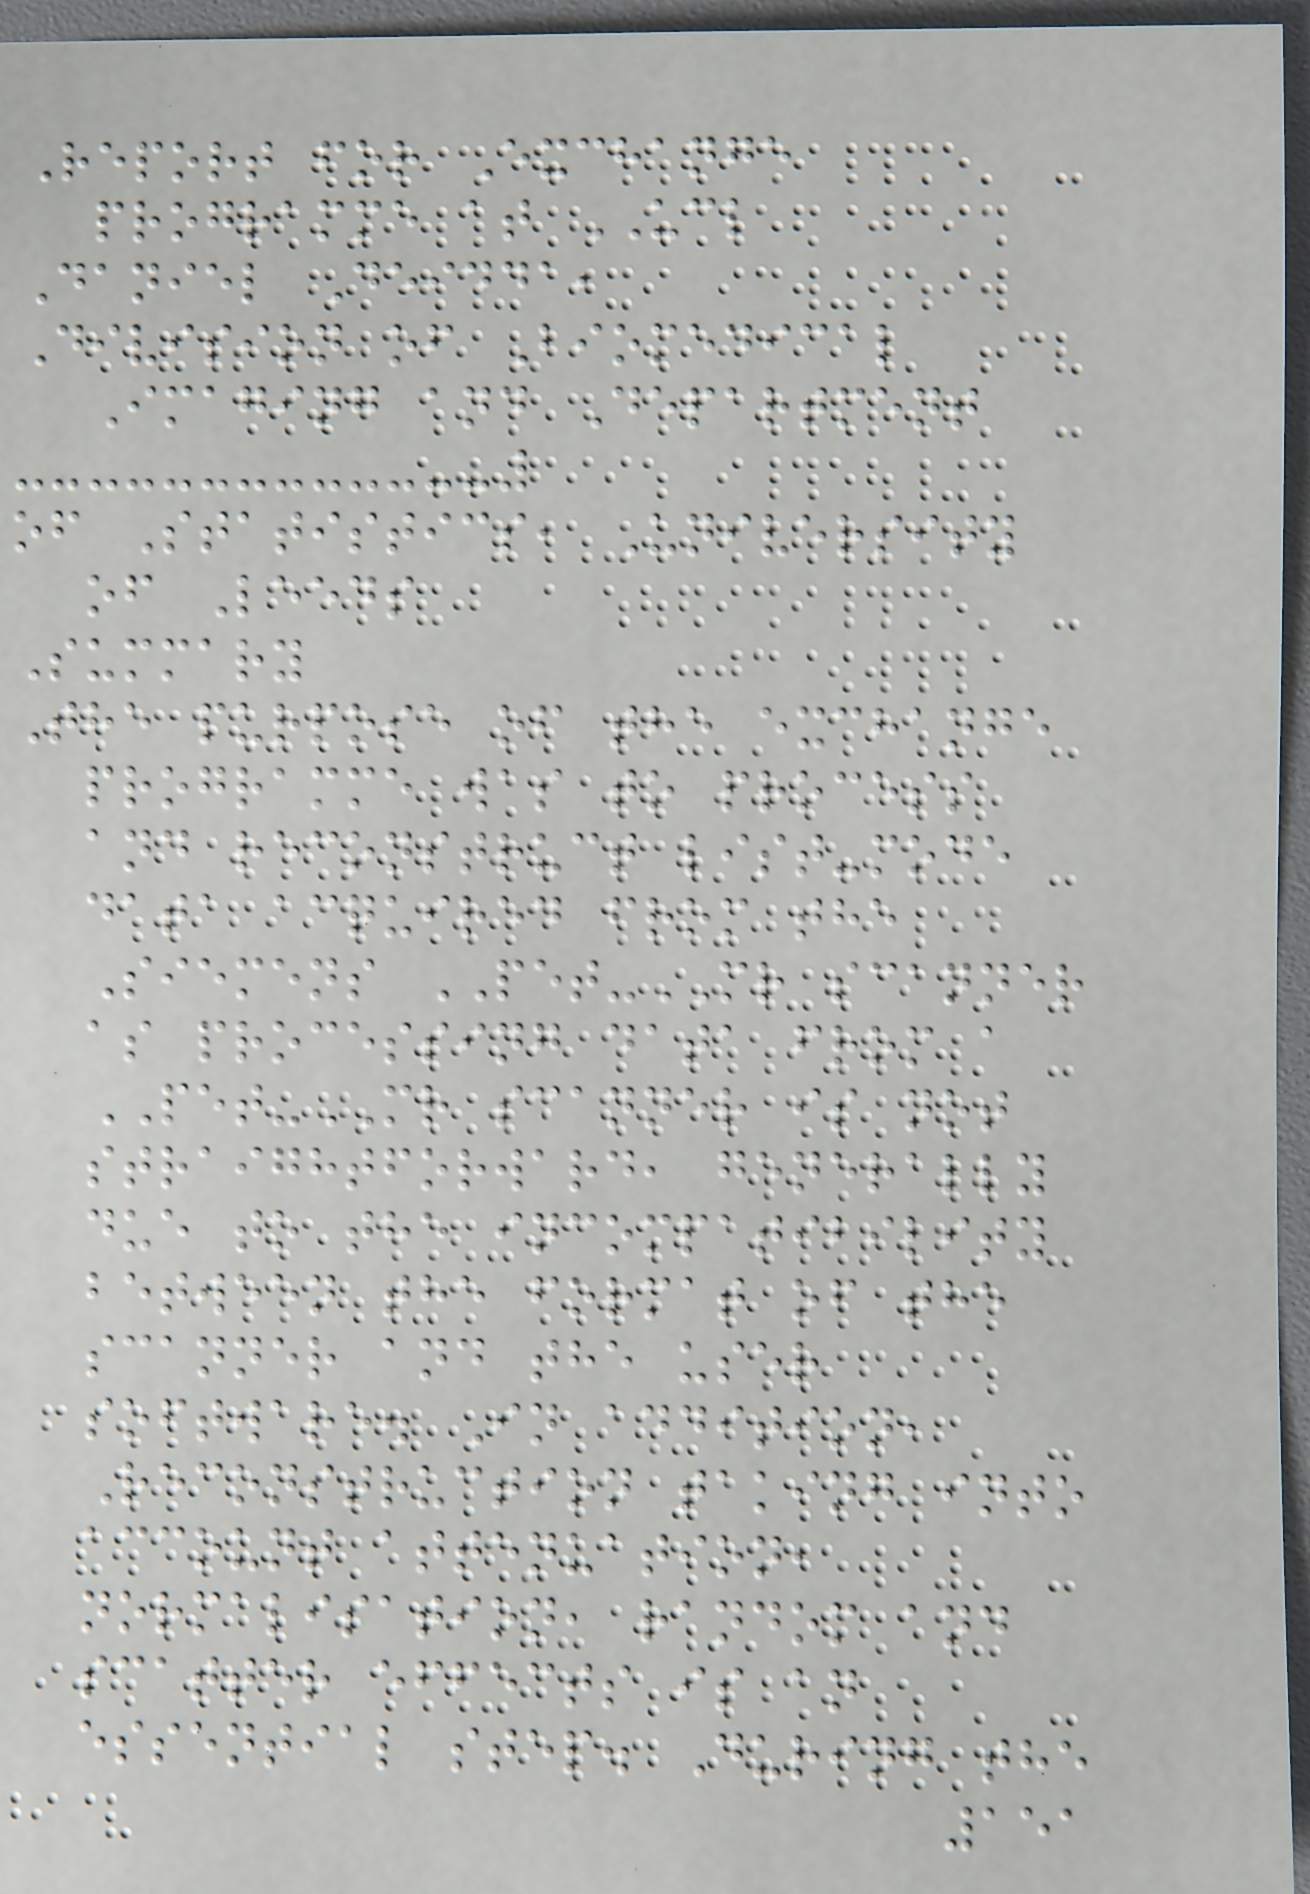Report for Exchange
programme at UCL
Daniel Deidda,
Division of Biomedical
Imaging and Department
of Statistics, University
of Leeds
Summary
The purpose of the exchange
programme was to process
and reconstruct list-mode
data acquired from the
Siemens PET-MR scanner
as processing data from a
PET-MR scanner is not
straightforward, generally
due to the incompatibility
between the format of the
scanner and the user
software. In addition,
Reconstruction taking into
account attenuation,
normalisation, random and
scatter effects is an
essential step. During the
151
